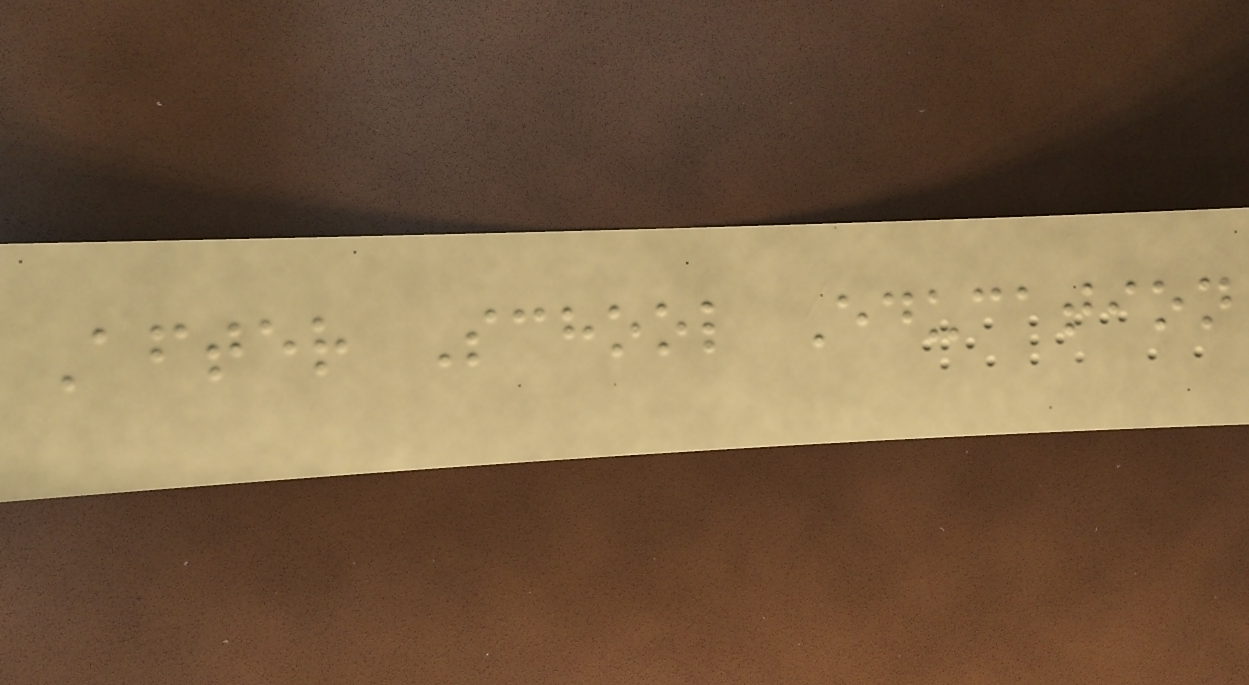After School Education
